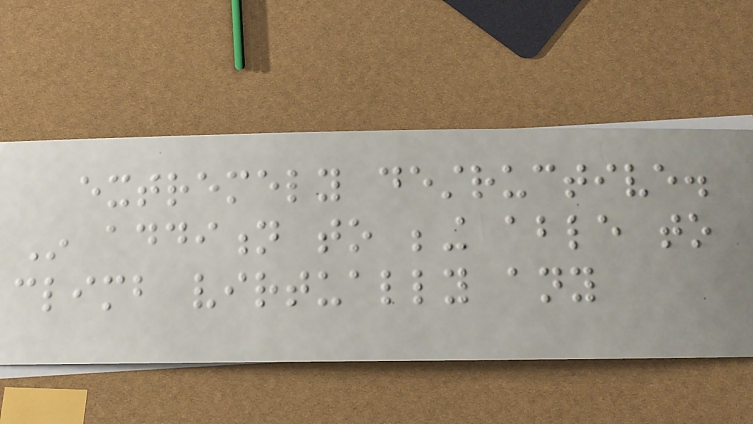extremely destructive.
In addition to being able to
climb virtually any
